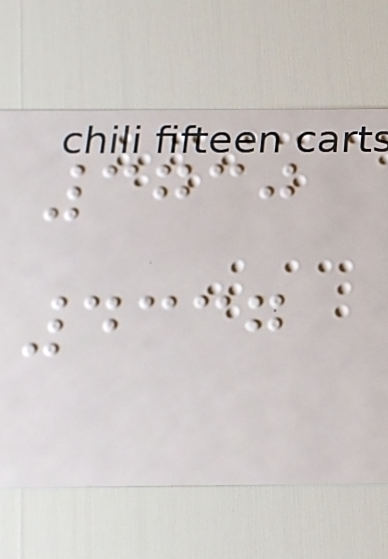3730
4337
